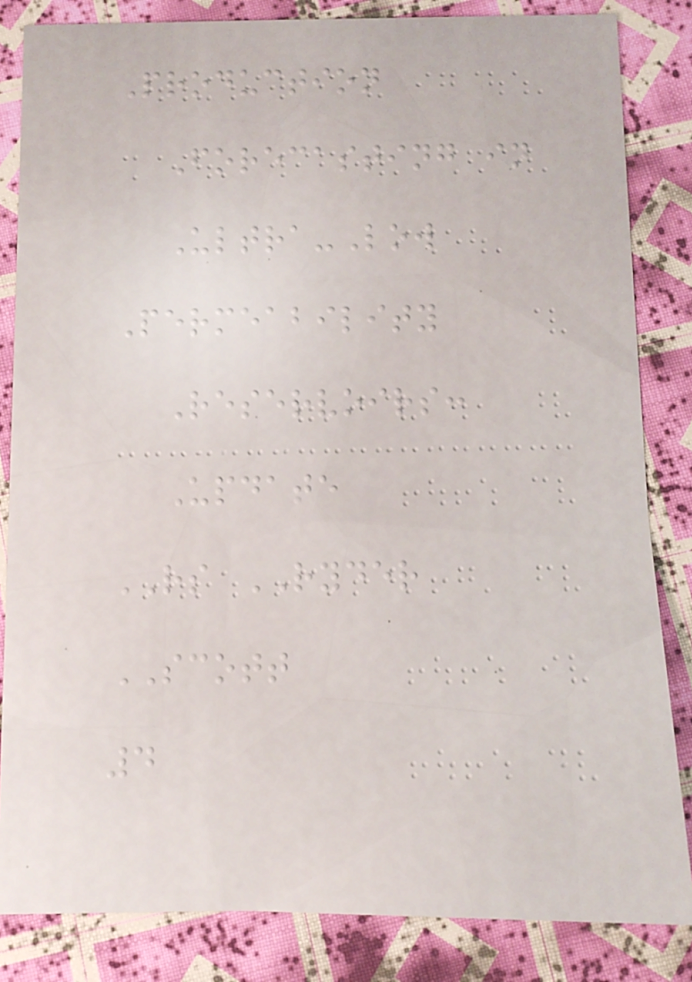Production
Forecasting in
Ultra-Low
Permeability
Reservoirs:
Update
RS RYDER
SCOTT
4
